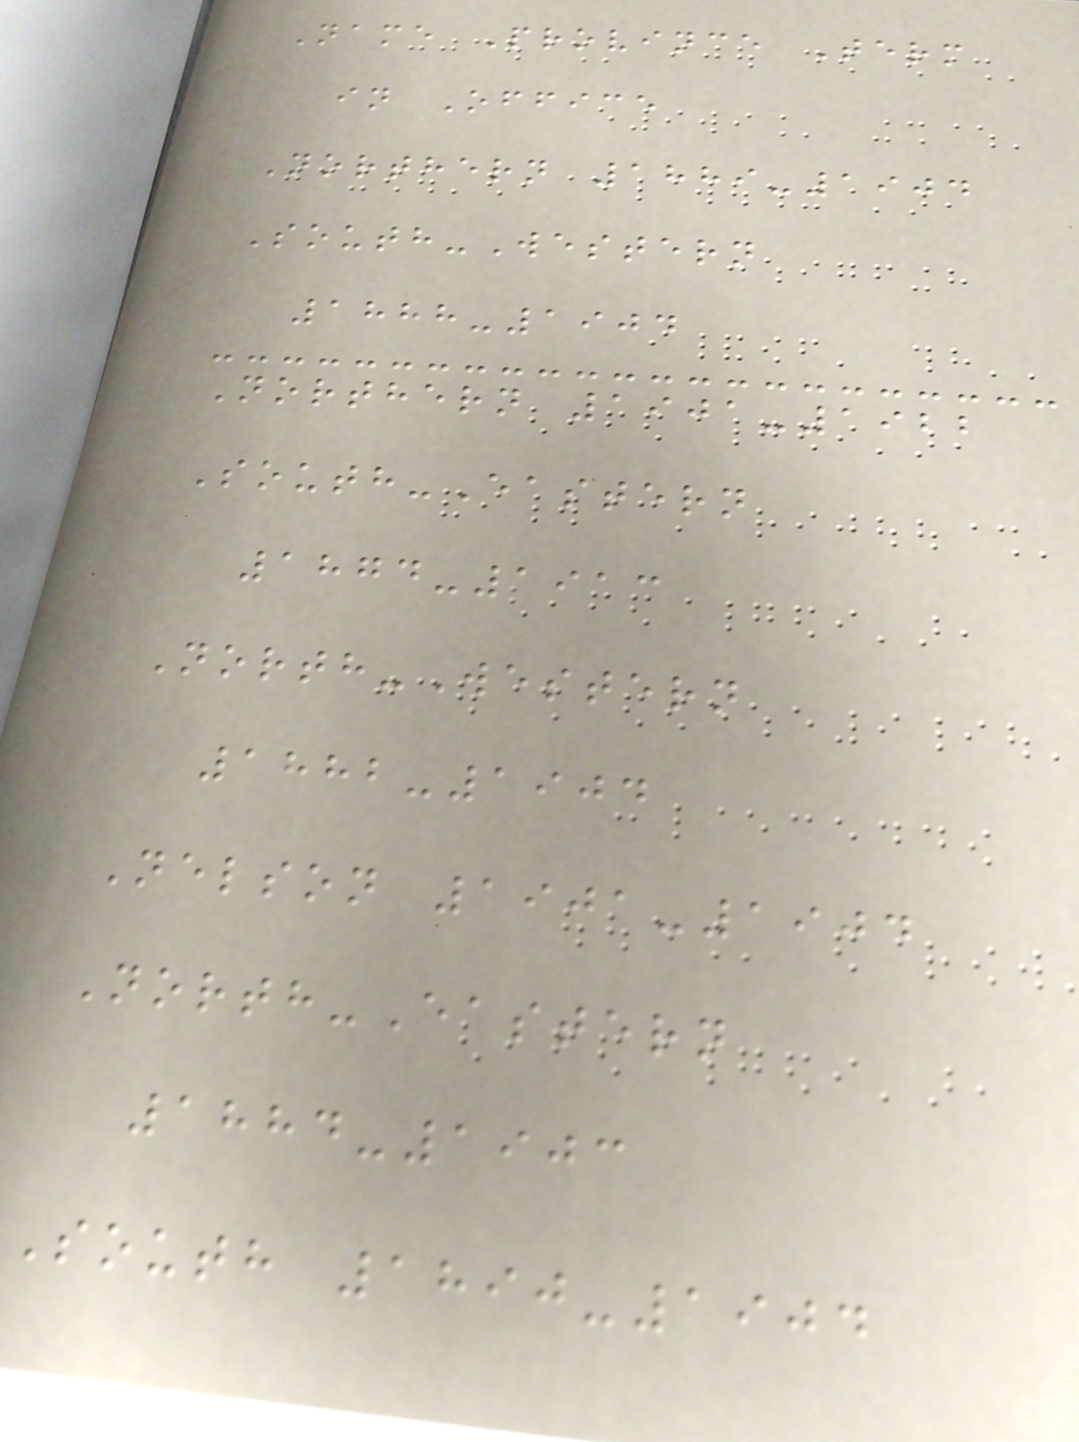Name Province Term
in Office
Northern 1889-1904
South-Western
1888-1904
Northern 1901-1922
South-Eastern
1874-1913
North-Western
1882-1904
Nelson 1901-1904
North-Eastern
1884-1903
South 1890-1904
